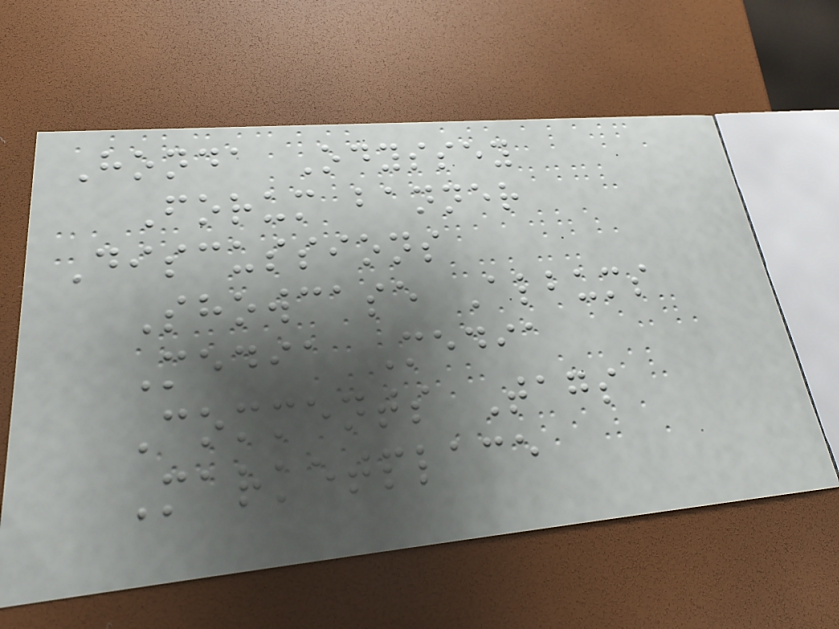Honda Odyssey
Forum banner
Discussions
Showcase Albums
Media Media
Comments Tags
Marketplace
